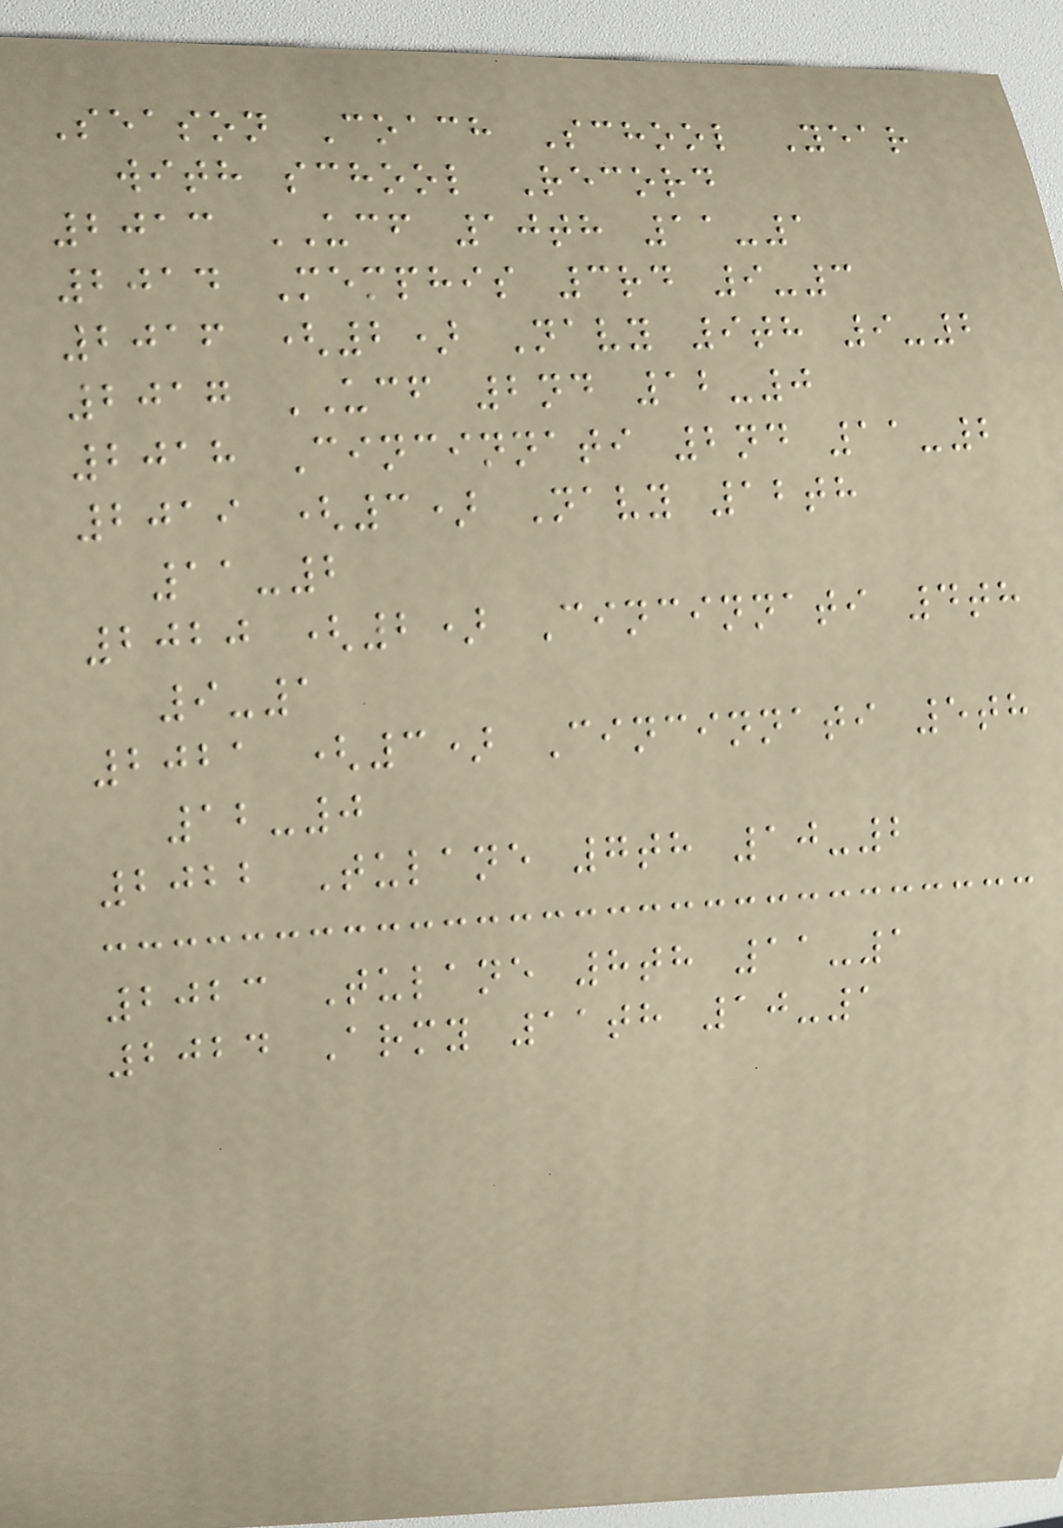Season Coach School Year
with school Record
2013 UCF 10th 11-1
2014 Memphis 3rd 9-3
2016 (2) Navy 9th 9-2
2017 UCF 2nd 12-0
2018 Cincinnati 2nd 11-2
2019 (3) Navy 12th
11-2
2020 (2) Cincinnati 4th
9-1
2021 (3) Cincinnati 5th
12-0
2022 Tulane 7th 10-2
2023 Tulane 8th 11-1
2024 Army 11th 10-1
